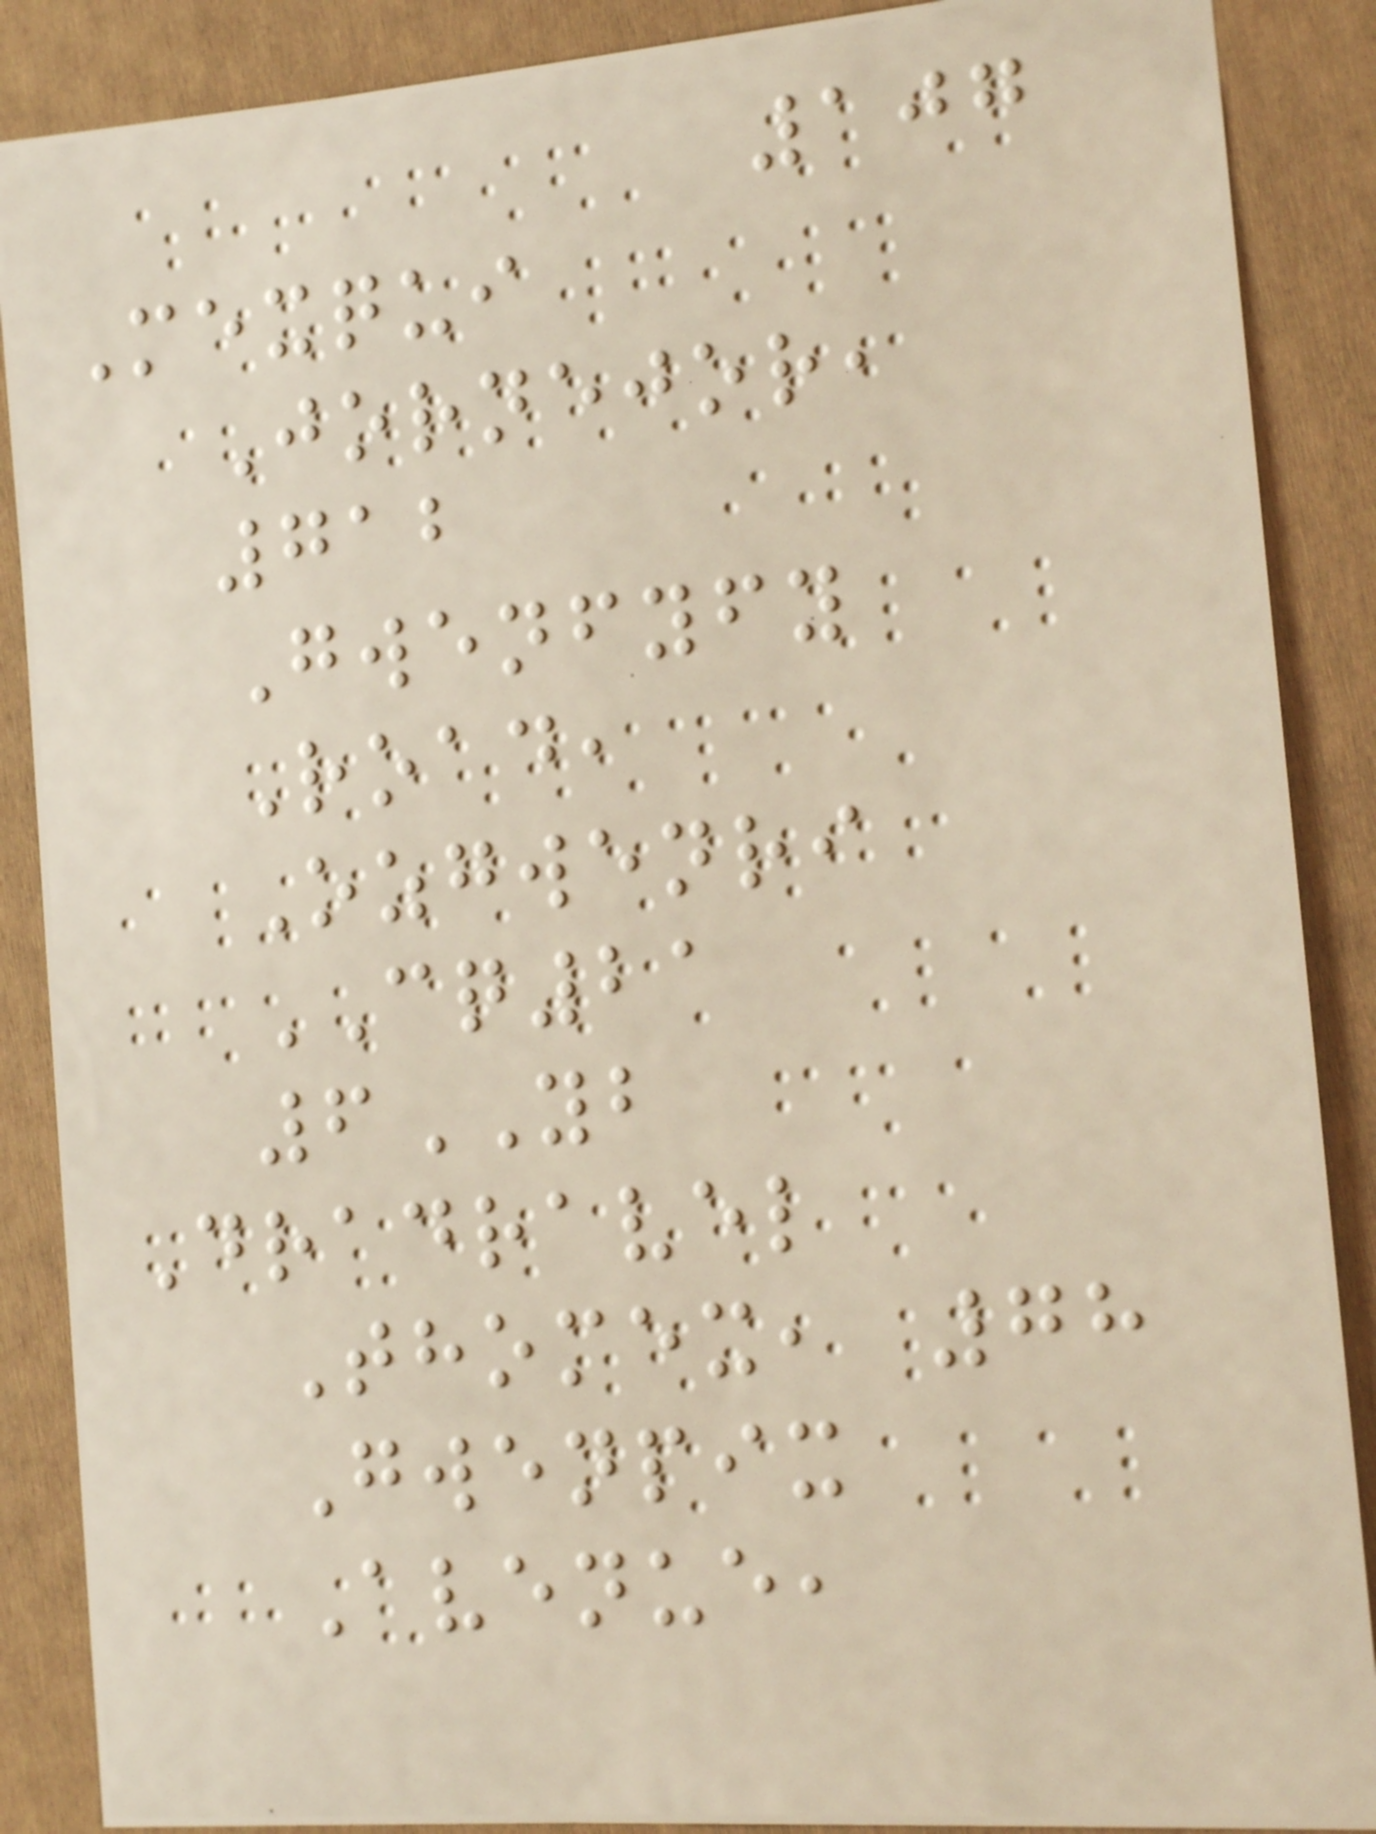107
Mexqui
Jornejor,
712
Gwenfyfy
Road,
Ozgwenri
CQ21
6YB
Dradravel
Thomex, 78
Gwenpix
Avenue,
